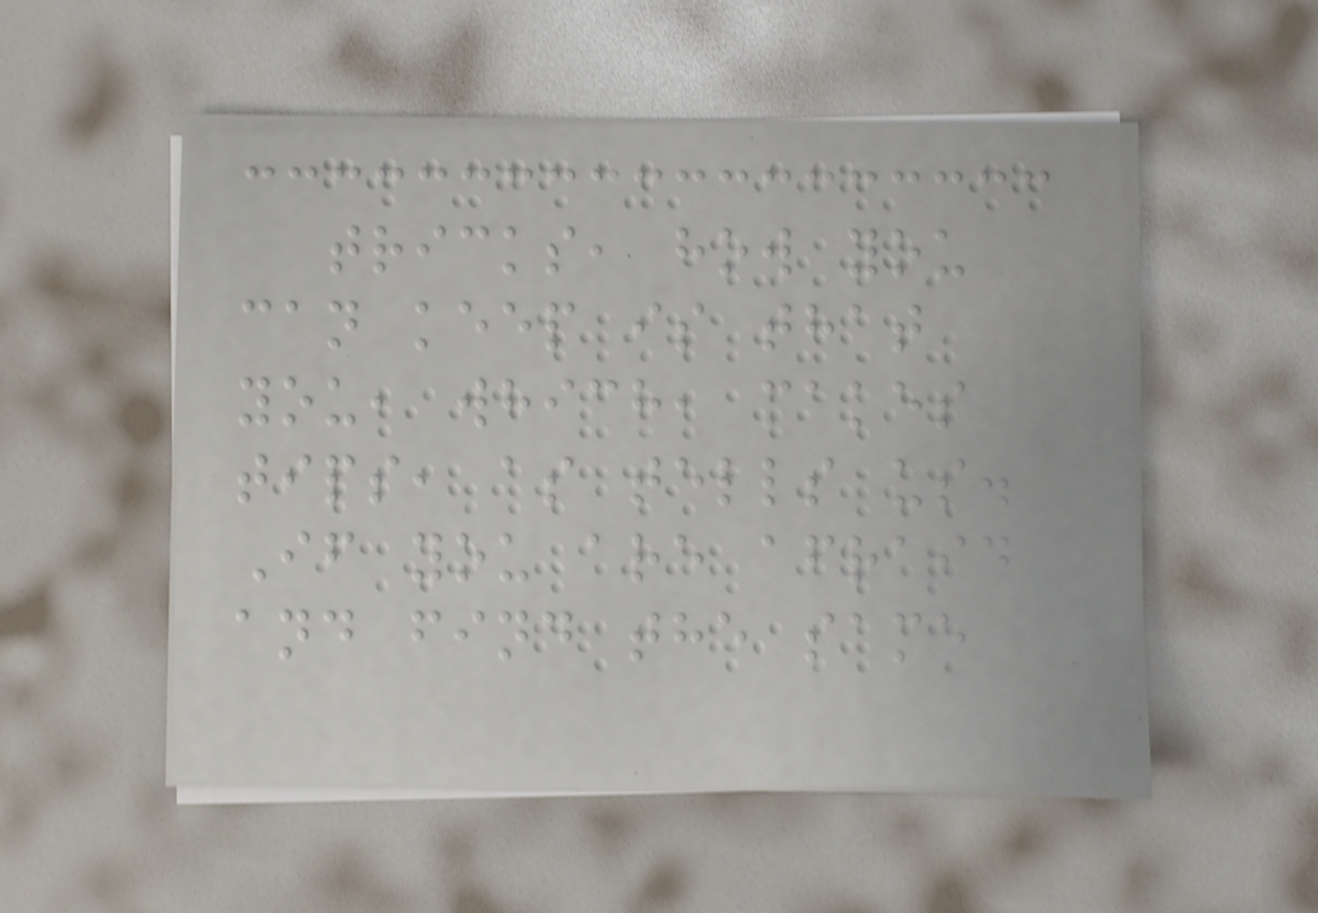tricks, how you
can keep is that
you, which, makes
tips, as tells us.
If you are afraid
and find the same
